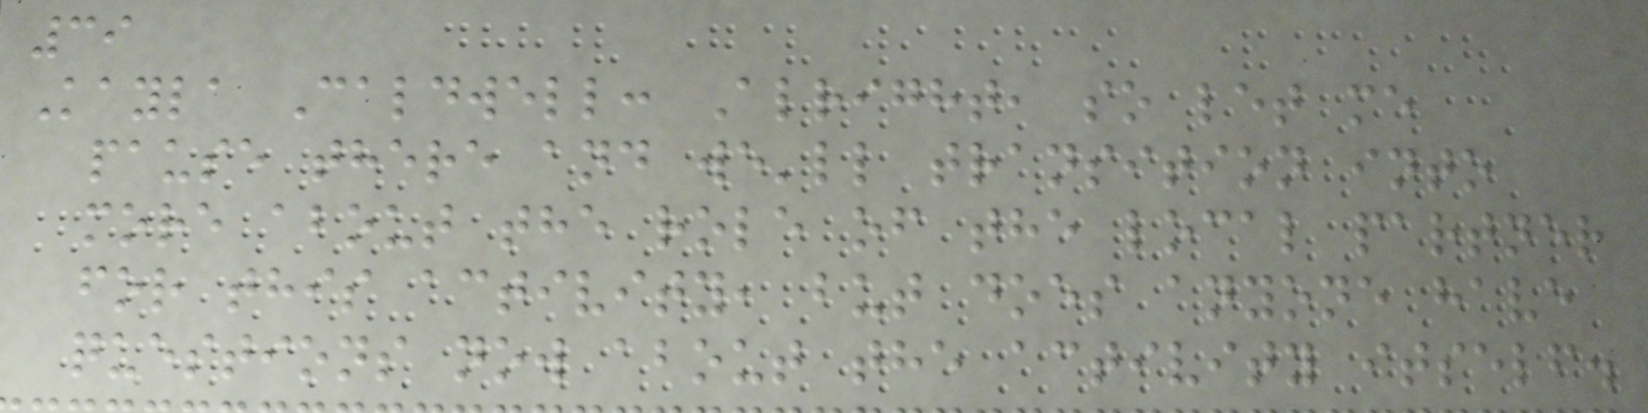39
Kayla Caldwell: Alright, so let me
pause there and we'll transition into
more about the role of the local partner
for this activity, but does anyone have
questions now about the activity itself.
